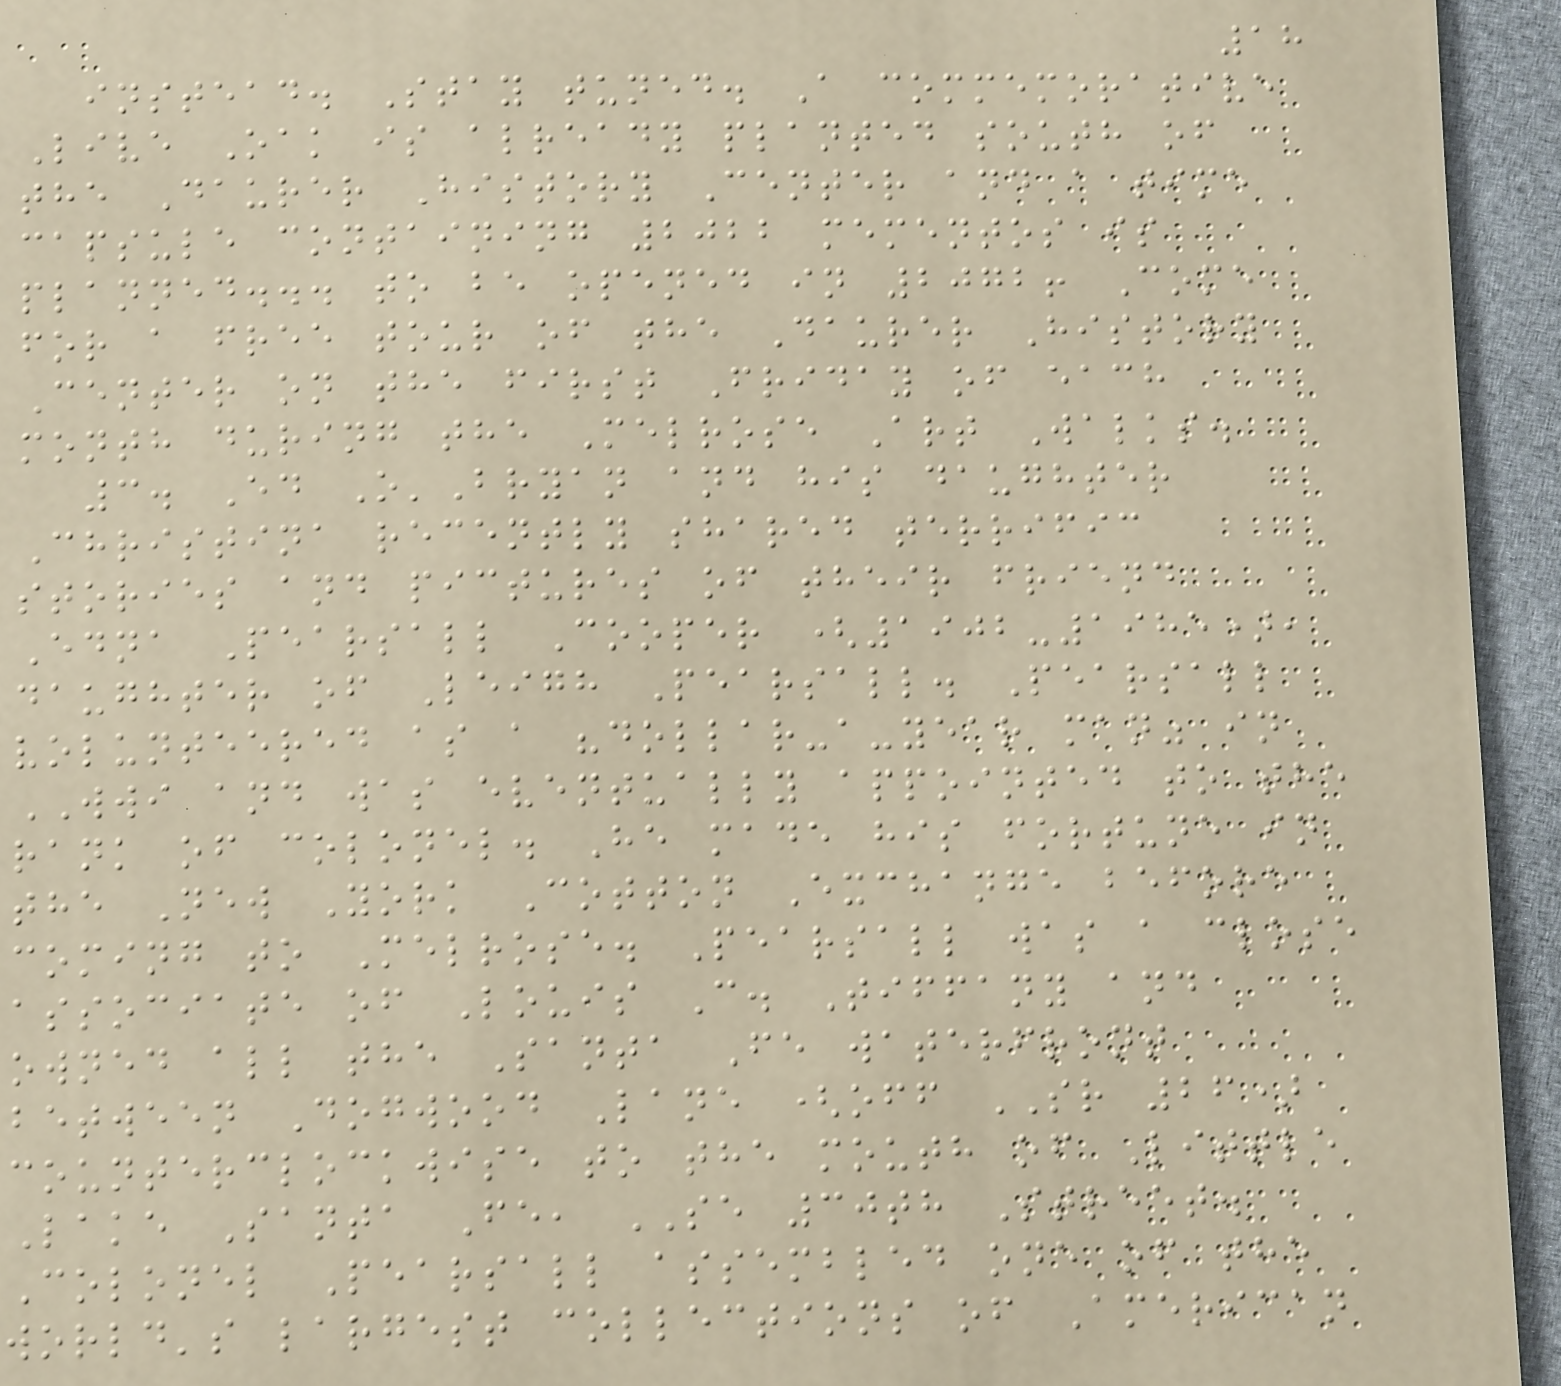18
instead. Stay tuned. A commemorative
Live Oak is already planted south of
the Daurer History Center and a time
capsule containing 2022 mementos is
planned... to be opened in 2072! Come
for a free tour of the Daurer History
Center on the first Friday of each
month during the Melrose Art Walks.
3. Ed O'Bryan and his daughter
Christina recently shared terrific
stories and pictures of their friend
Edna Pearsall Cooper (1902-1985),
daughter of Leigh Pearsall. Pearsall
volunteered as a "dollar-a-year man" in
WWI and was eventually appointed to the
rank of colonel. He made his fortune in
the New York Cotton Exchange before
coming to Melrose. Pearsall was a close
associate of Louis C. Tiffany and
owned all the Santa Fe waterfront
between Dogwood Lane (off SR 26)
counterclockwise to the mouth of Little
Lake Santa Fe, SE 30th Street.
Colonel Pearsall assembled one of the
world's largest collections of American
